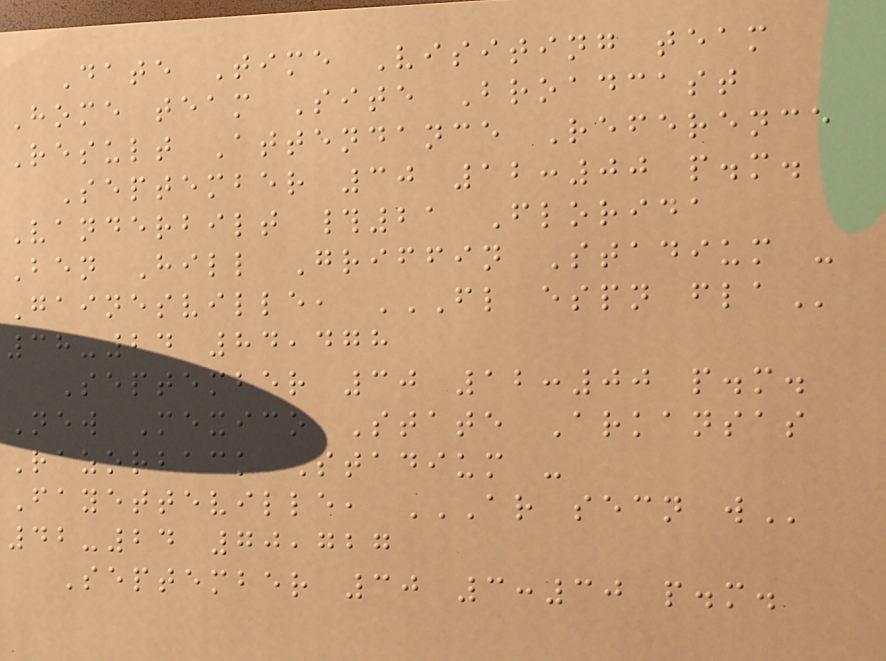Date Time Visiting team
Home team Site Broadcast
Result Attendance Reference
September 30 12:00 p.m.
Vanderbilt #21 Florida
Ben Hill Griffin Stadium -
Gainesville, FL ESPN FLA
38-24 84,478
September 30 12:00 p.m.
New Mexico State Arkansas
Razorback Stadium -
Fayetteville, AR SECN W
42-24 70,727
September 30 3:30 p.m.
